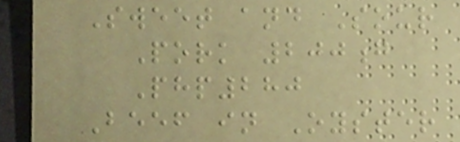Sweet and Sour
Pork 200g
Php280
Beef in Oyster
